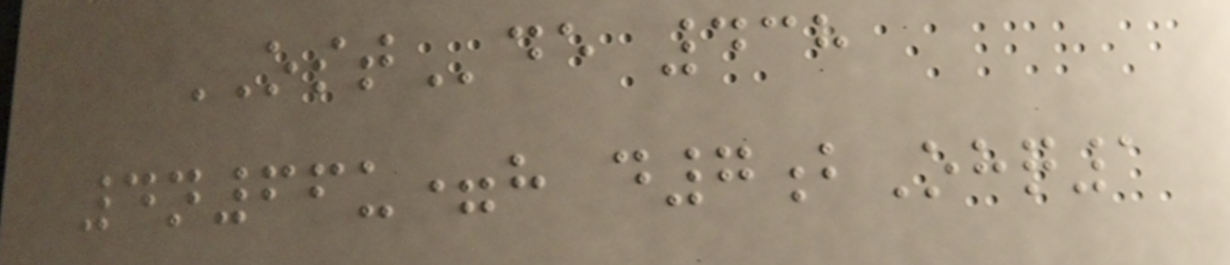OSTde 438
4n66u=h d7bOhq1
